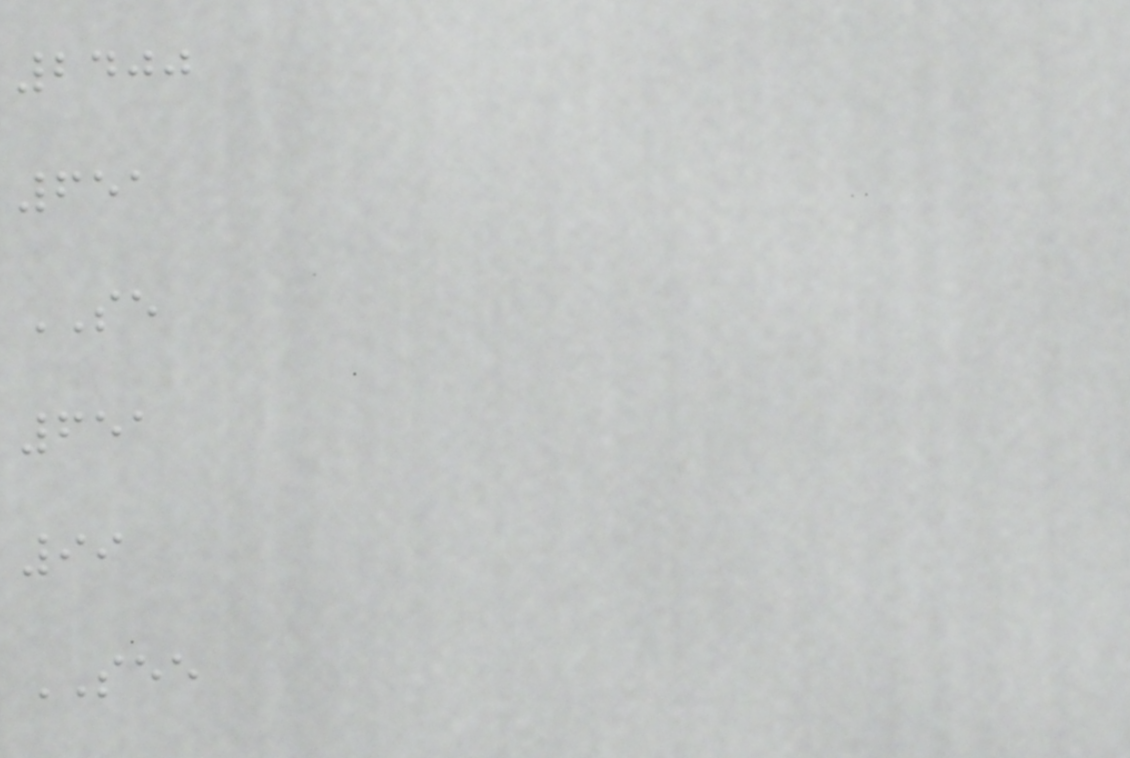2400
651
SE
651
99
SEE
